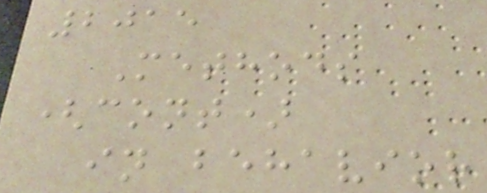2015
Methods
(cont)
in behavior
